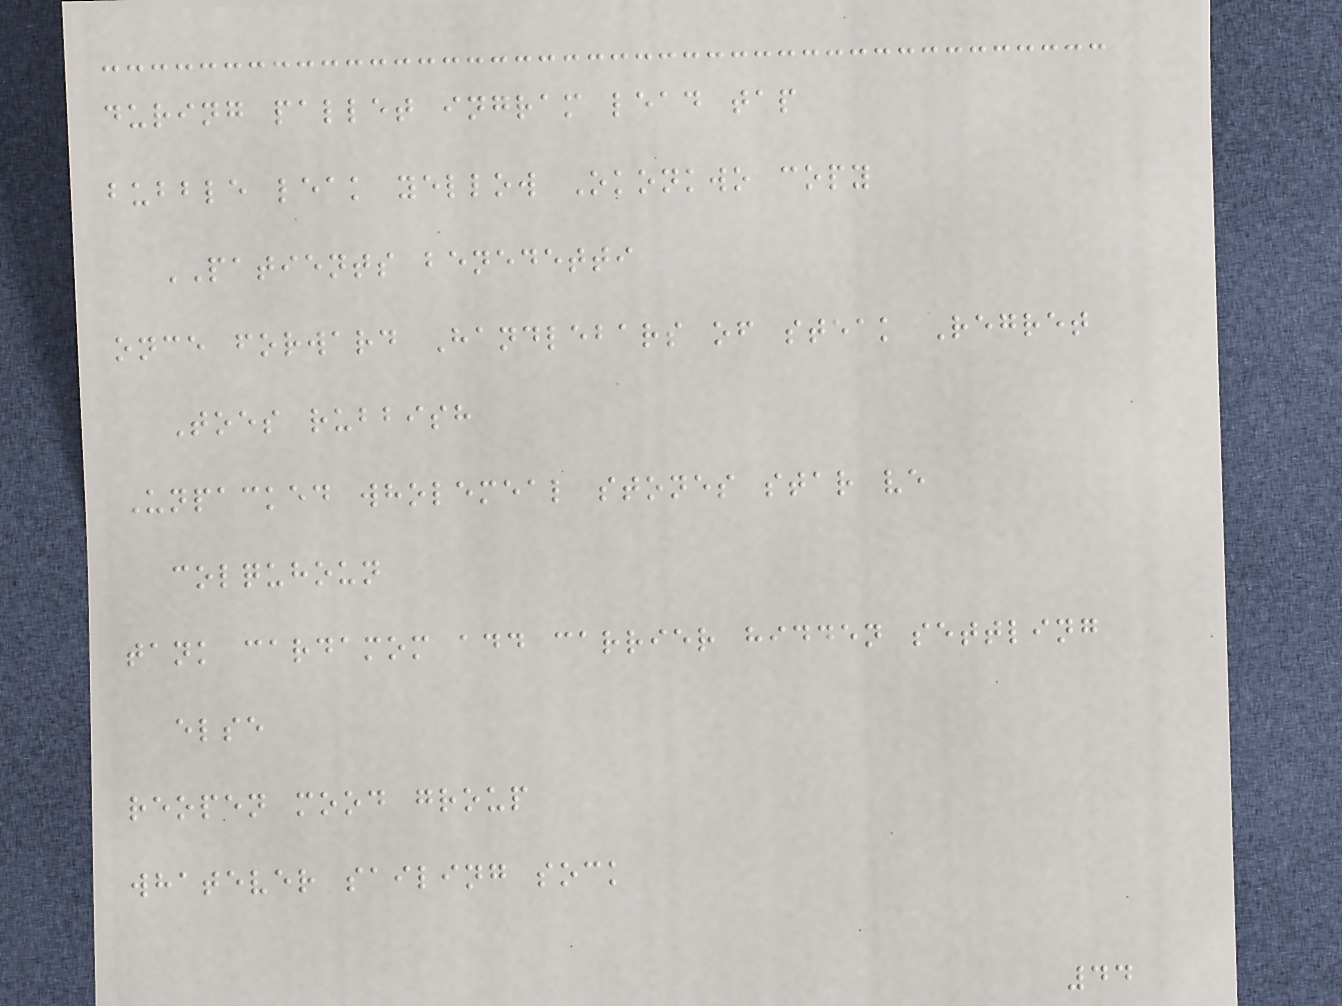during pallet ingram lead tap
bubble leak yellow Okonkwo copy
PATIENTS benedetti
once forward Handlebars of steak Regret
Toes rubbish
Unpacked wholemeal stones star ve
colquhoun
tank cardamom add carrier hidden settling
else
reopen mood group
whatever sailing sock
44
